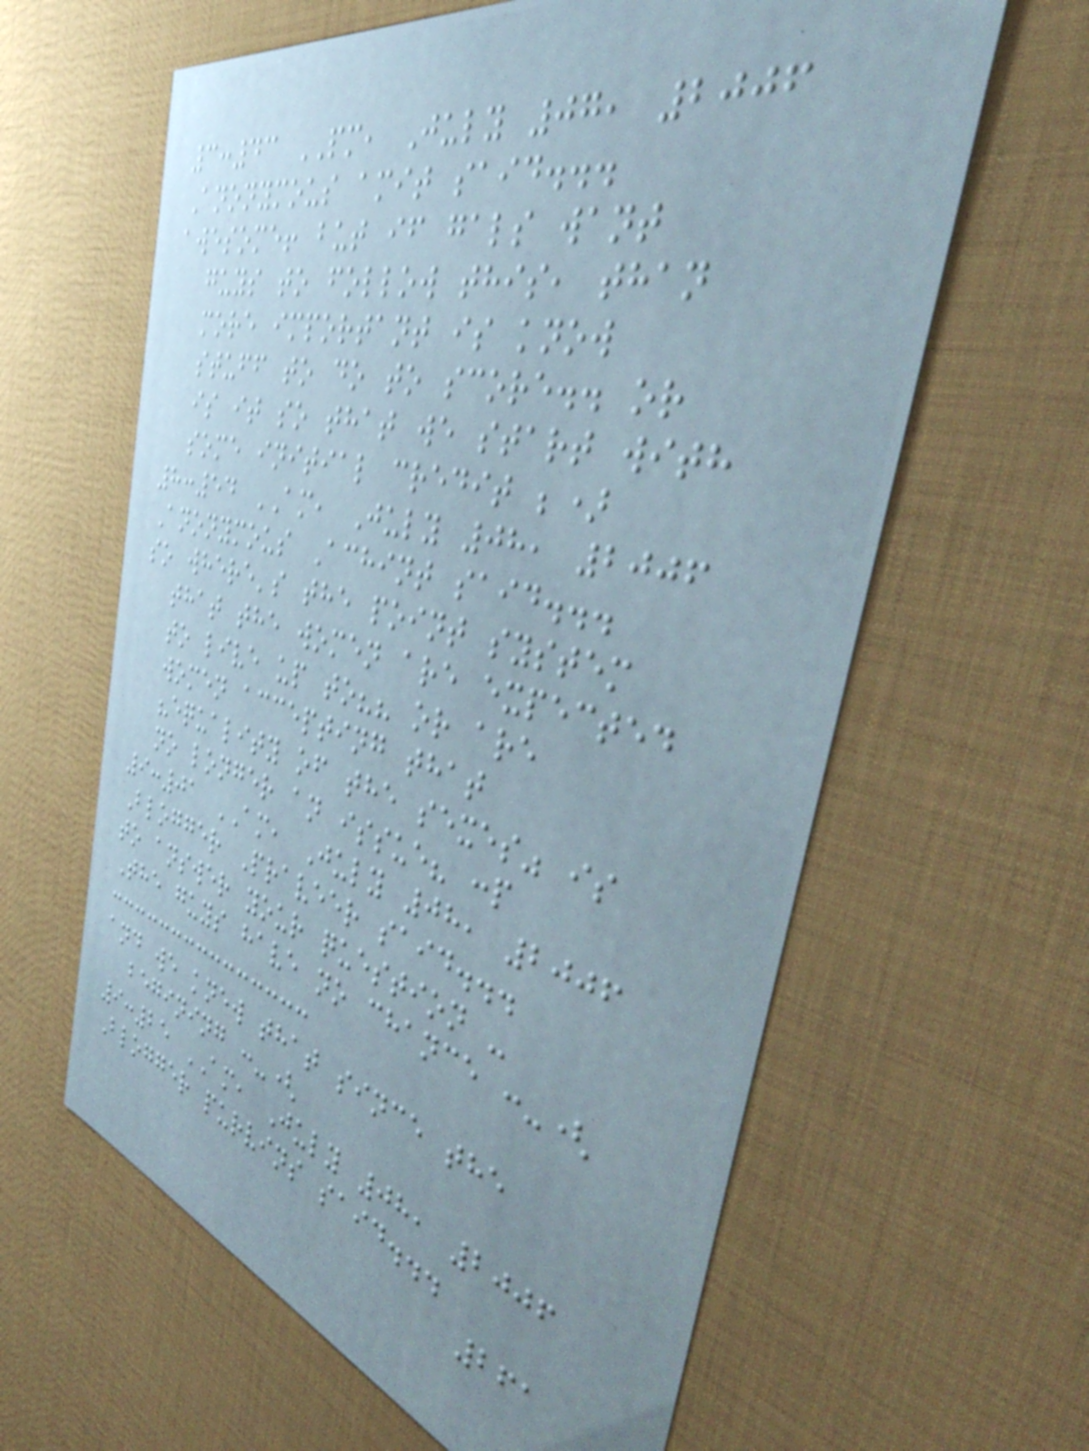3:43 PM, July 07, 2006
Anonymous amit said...
awesome! but if gals want
guys to follow this, than
more important is know
stuff to do to score.. or
is it so that we start with
some initial credit ;)
8:54 AM, July 08, 2006
Anonymous Achint said...
so where's the point system
that the women are expected
to live up to?? or are
women accepting that
"equality of the sexes" is
no longer an issue? :p
9:01 AM, July 08, 2006
Blogger Praveer said...
to answer your question -
The guys have no chance :-(
and we knew that since the
begining :-(
9:25 AM, July 08, 2006
Blogger purvins said...
261
